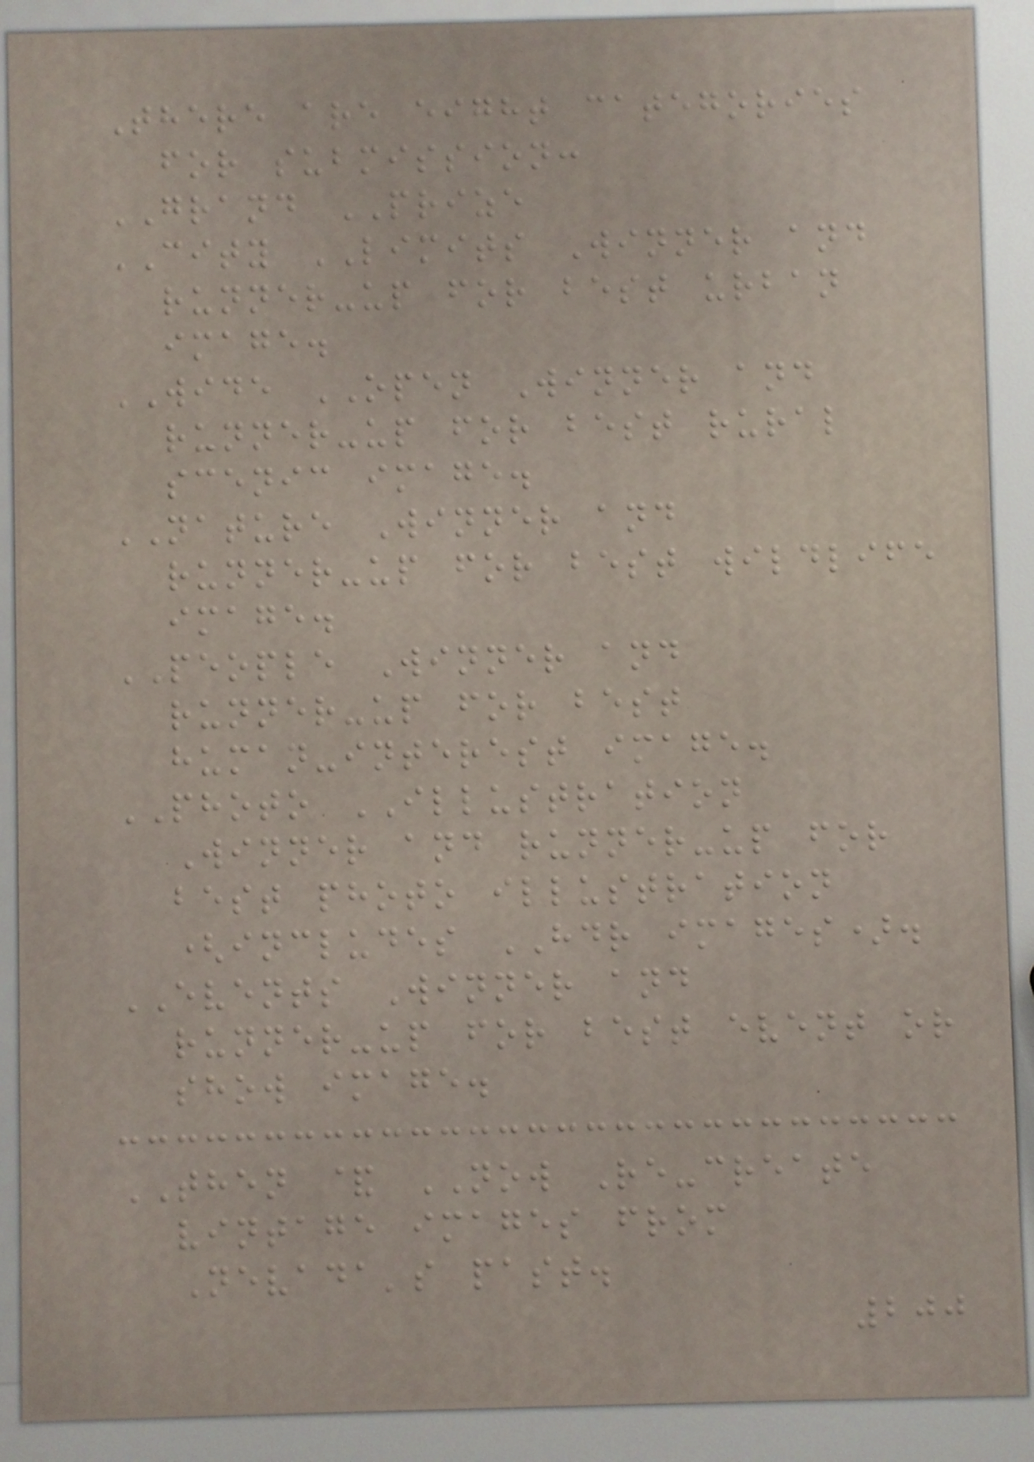There are eight categories
for submission:
GRAND PRIZE
CITY LIMITS Winner and
runner-up for best urban
image.
WIDE OPEN Winner and
runner-up for best rural
scenic image.
NATURE Winner and
runner-up for best wildlife
image.
PEOPLE Winner and
runner-up for best
human-interest image.
PHOTO ILLUSTRATION
Winner and runner-up for
best photo illustration
(includes HDR images).
EVENTS Winner and
runner-up for best event or
show image.
THEN & NOW Re-create
vintage images from
Nevada's past.
200
